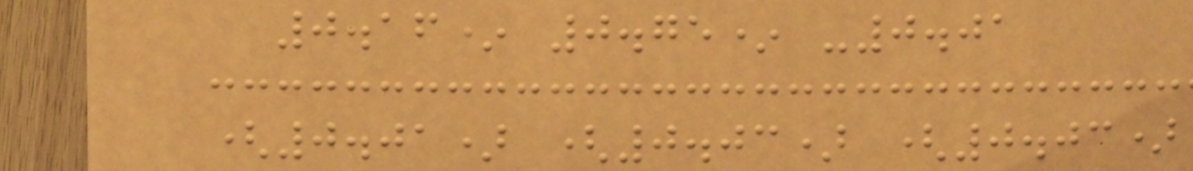0.16* 0.75* -0.01
(0.01) (0.03) (0.03)
